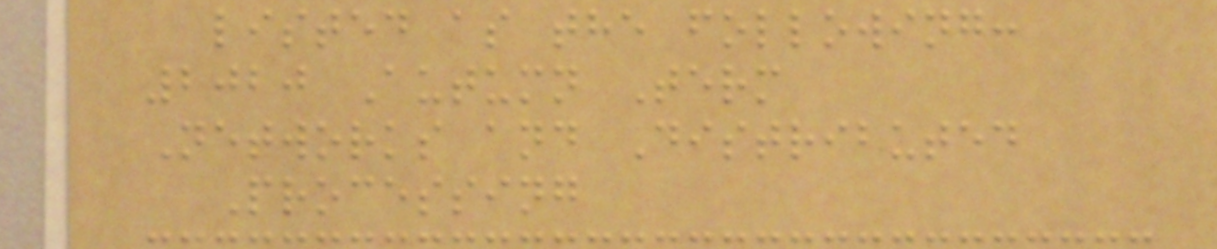listed as the following:
2020 Autumn Term
Networks and Distributed
Processing
